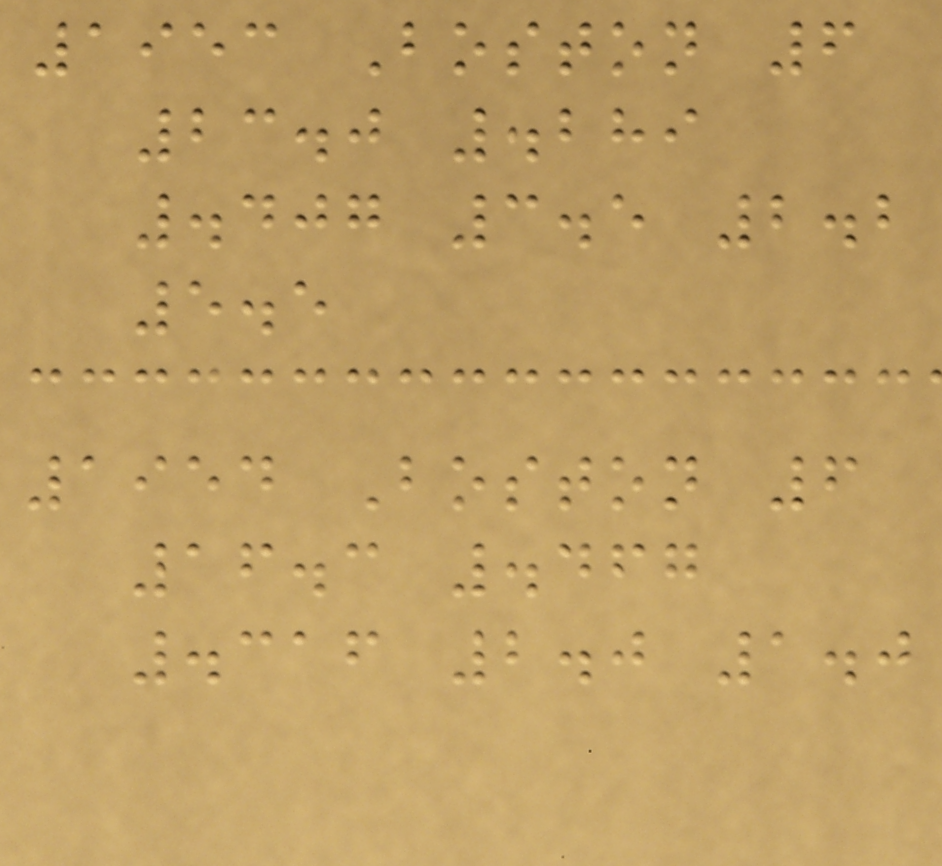1953 Boston 6
23.0 .289
.407 3.5 2.2
5.5
1954 Boston 6
16.3 .467
.316 2.0 1.0
